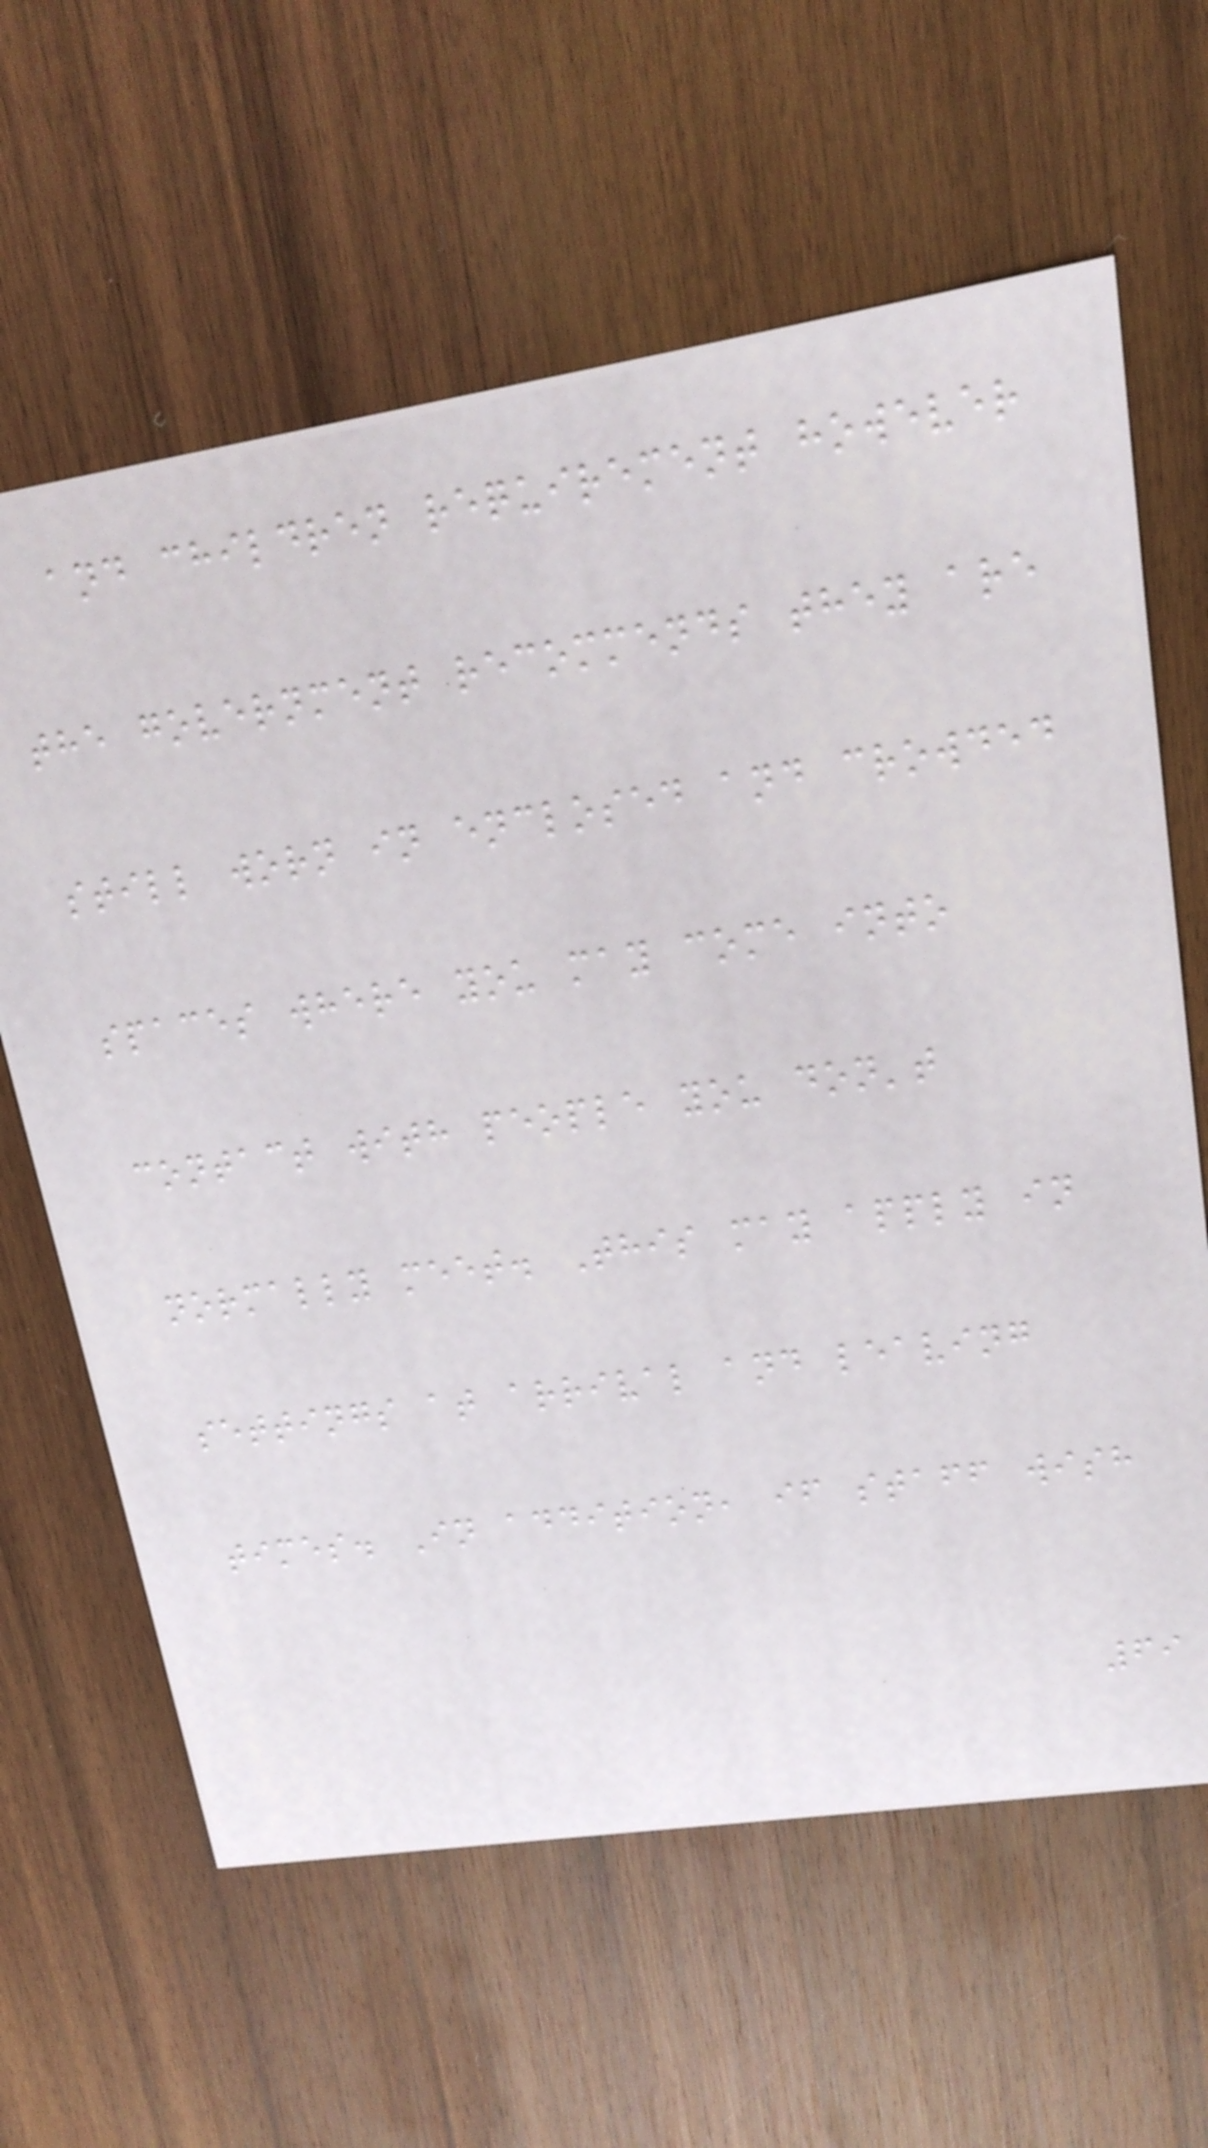and children requirement however
the government recommends they are
still worn in enclosed and crowded
spaces where you may come into
contact with people you don't
normally meet. This may apply in
settings at arrival and leaving
times. In addition, if staff wish
69
